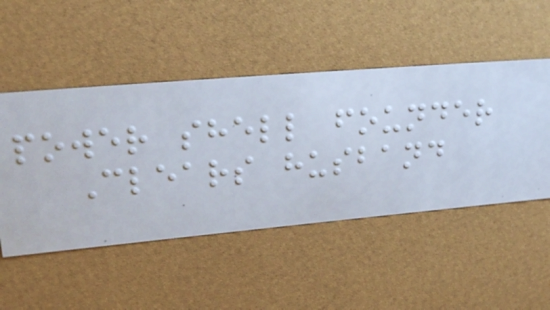power shell founder
Clears husband
